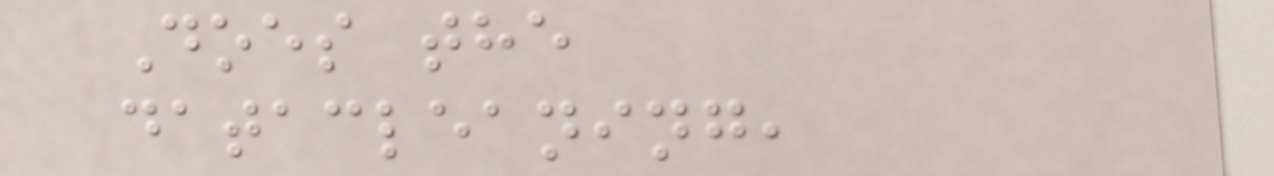Does the
datacleaning,
